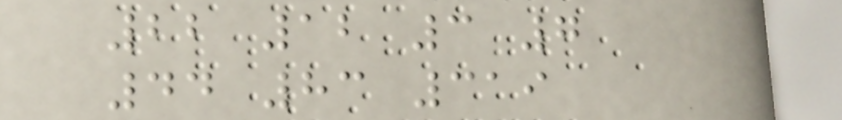22 12 3 7
44 83 319
